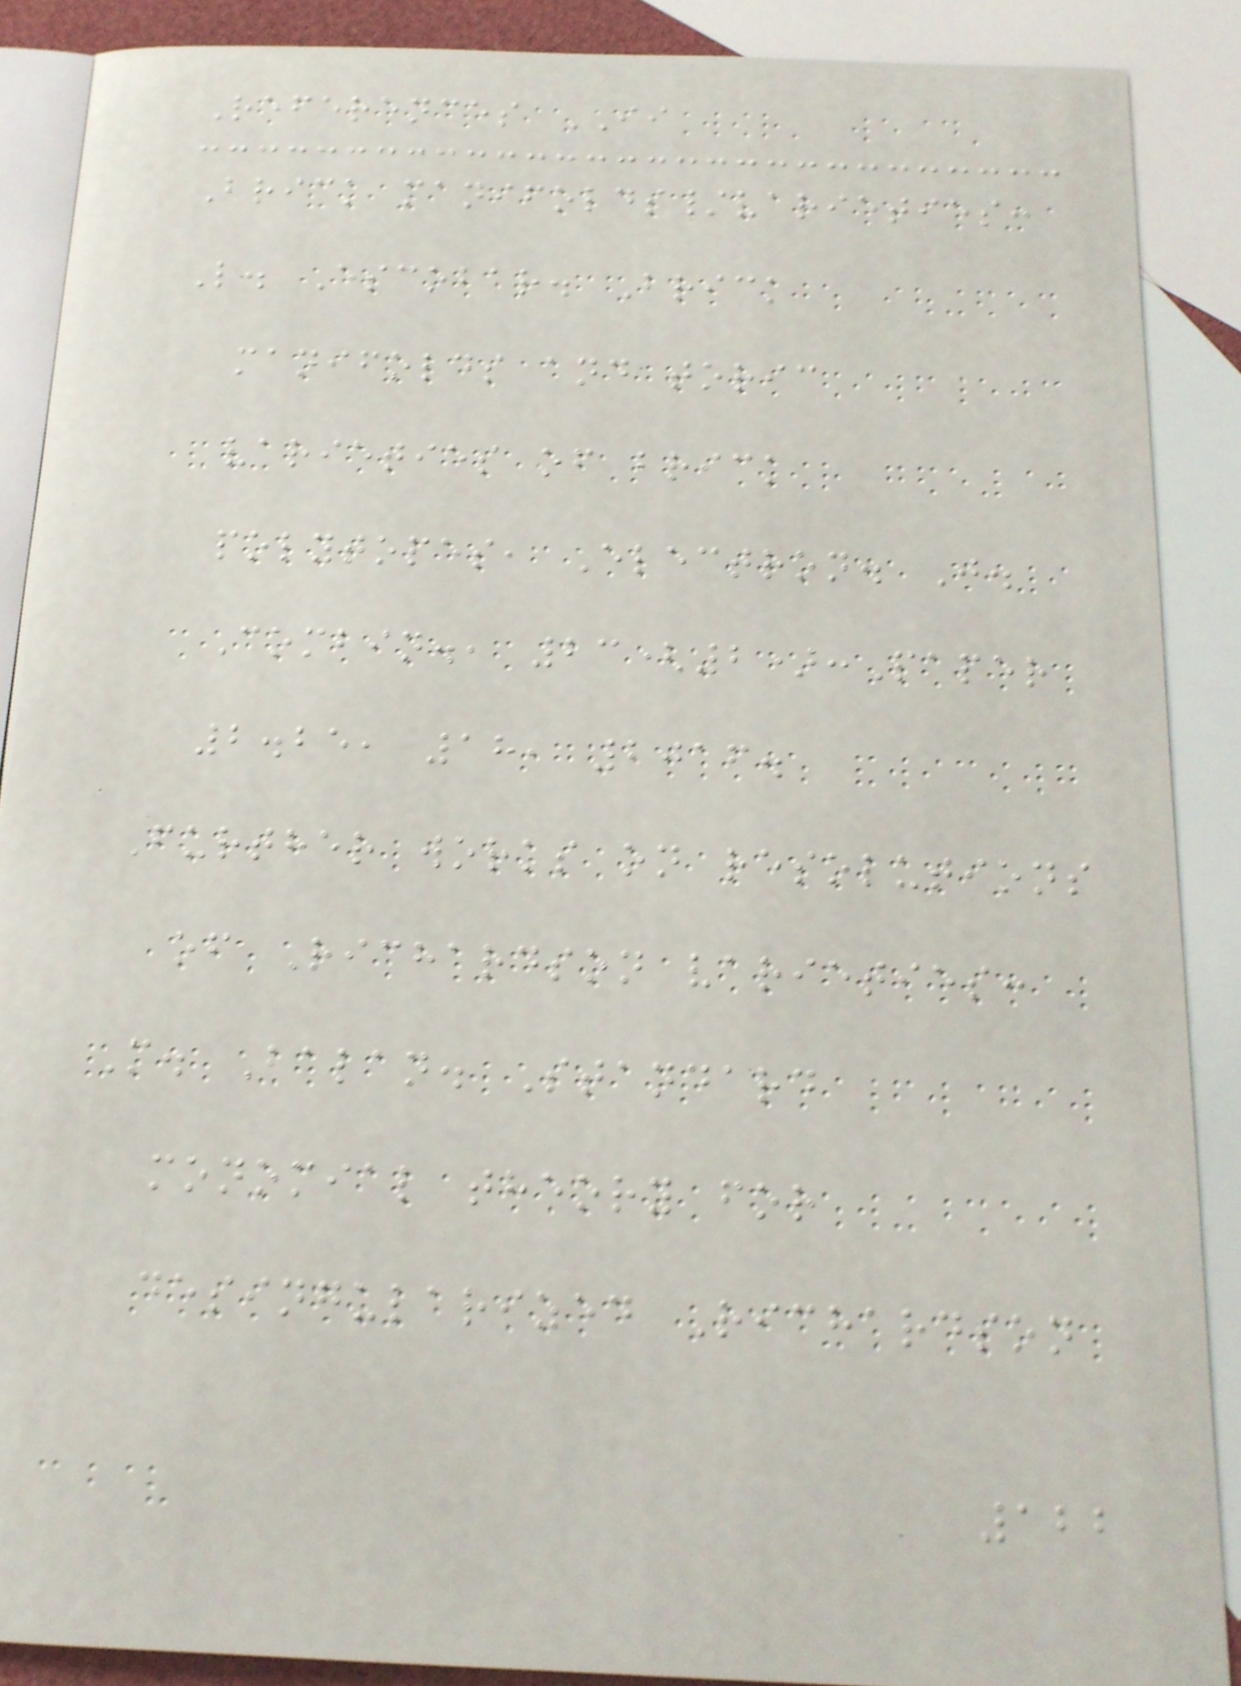References II
Brick manifolds/varieties:
L. Escobar. Brick
manifolds and toric
varieties of brick
polytopes, Electron. J.
Combin., 23(2):Paper
2.25, 18, 2016.
Further works on resolutions
of Richardson varieties:
M. Balan. Standard
monomial theory for
desingularized Richardson
122
